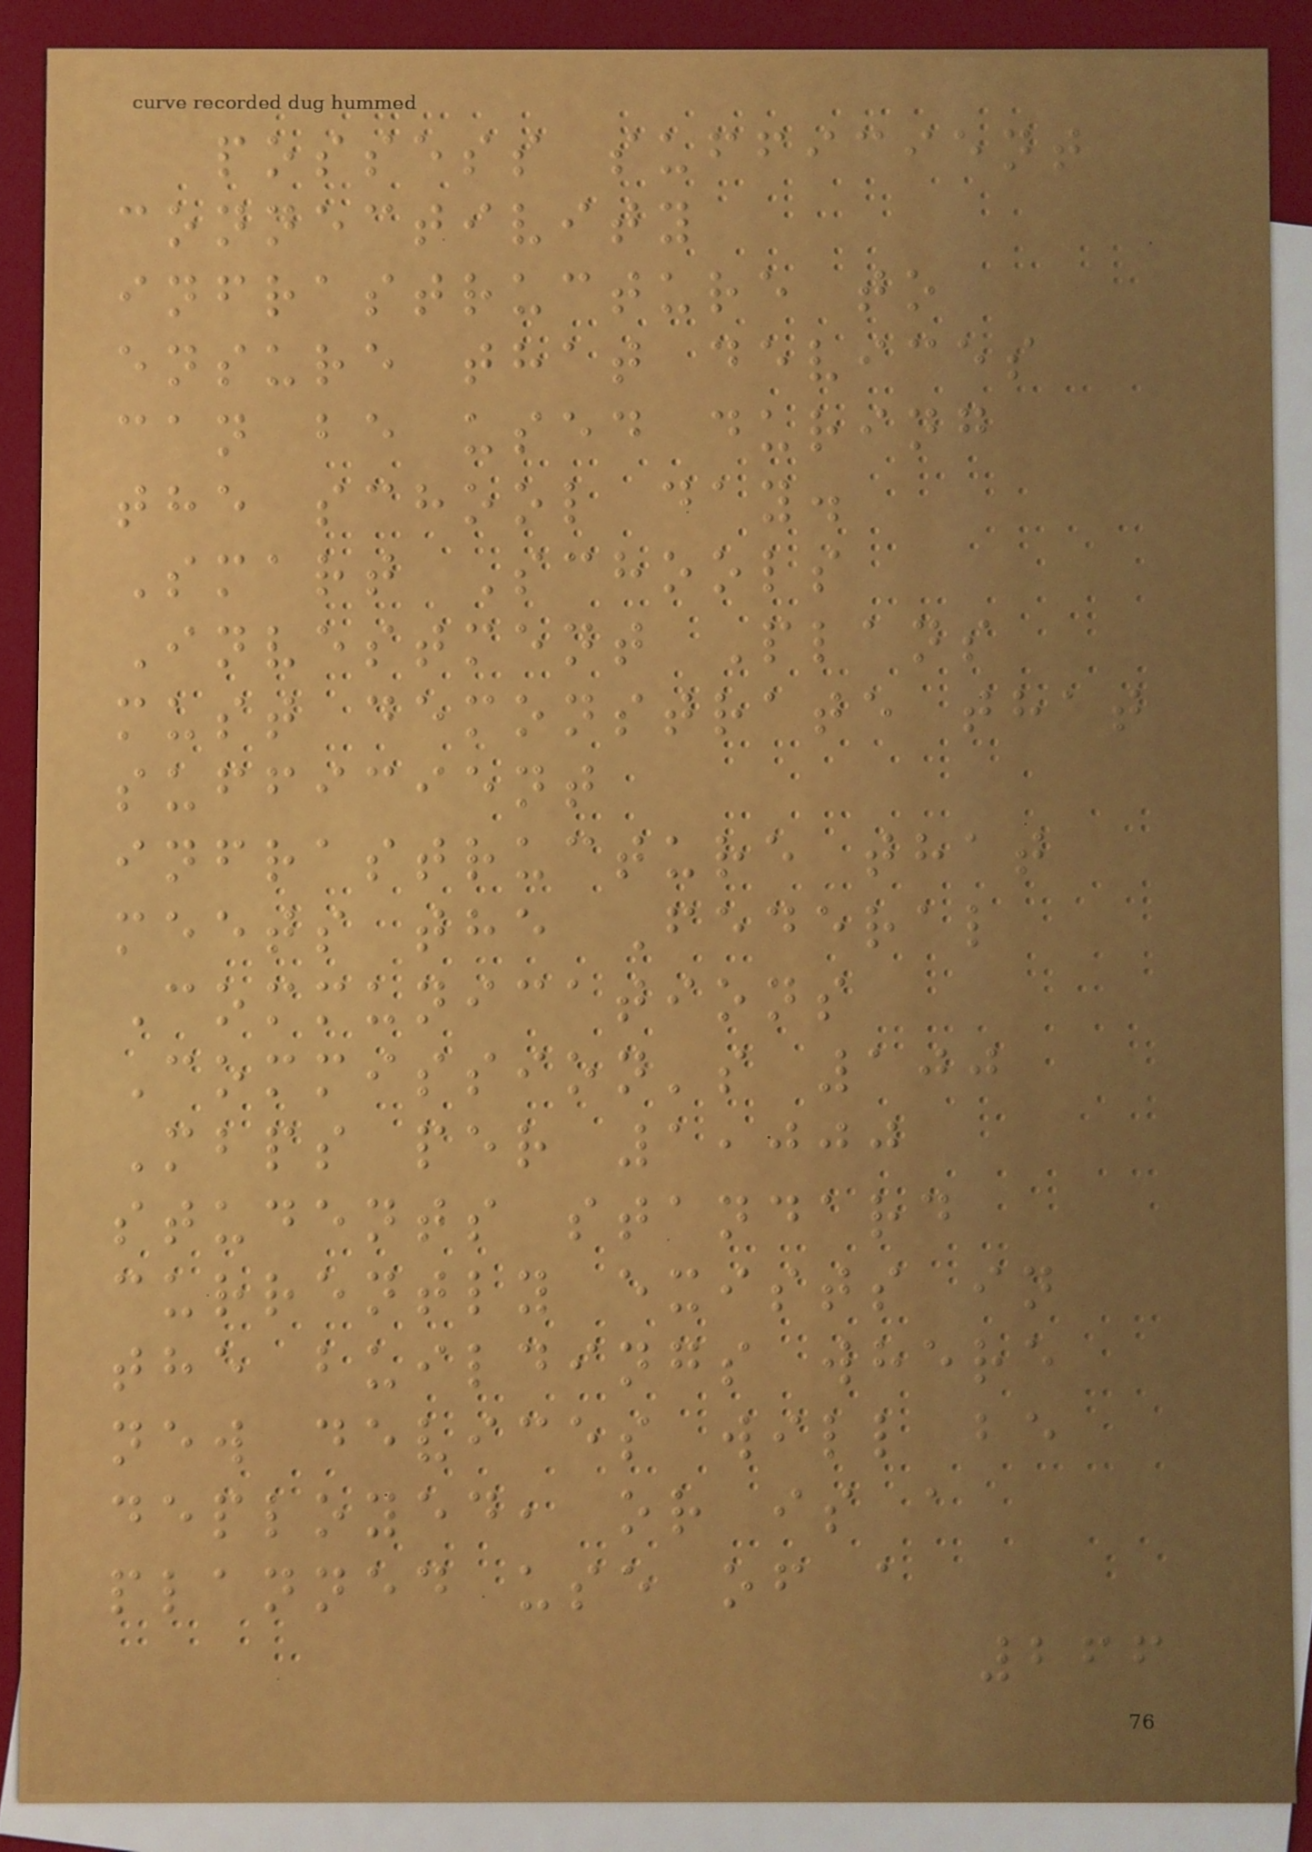possess sufficient
connectivity
infrastructure to
ensure that devices
can be used during
the school day.
Smart Schools
Investment Plans
must demonstrate that
sufficient
infrastructure that
meets the Federal
Communications
Commission's 100
Mbps per 1,000
students standard
currently exists in
the buildings where
new devices will be
deployed, or is a
planned use of a
266
